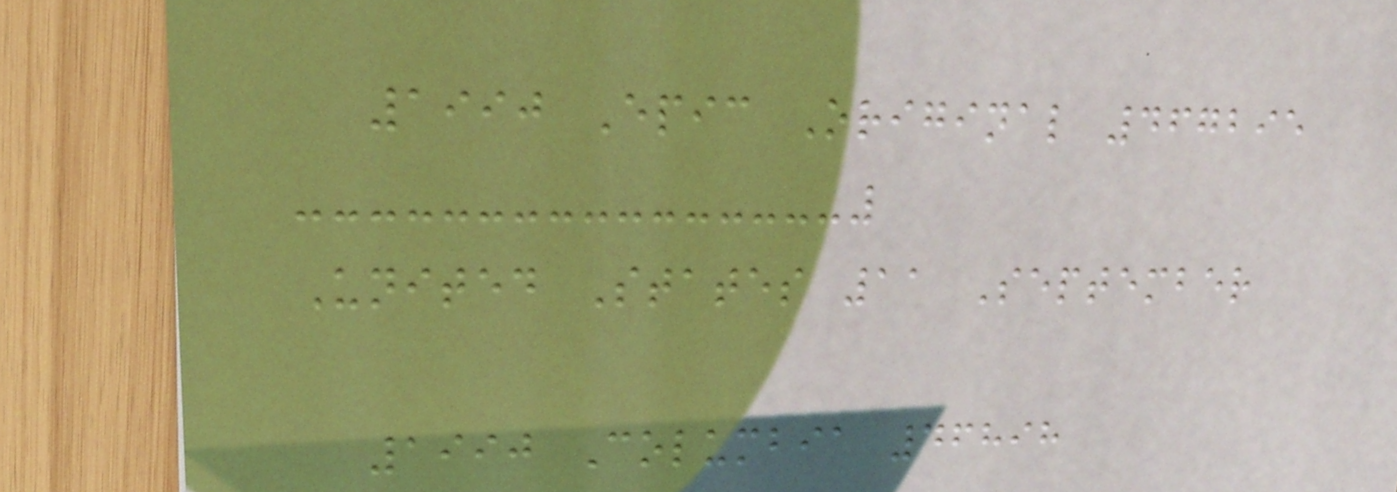1990 Epic Original 467295
United States 11 September
1990 Columbia 46898
